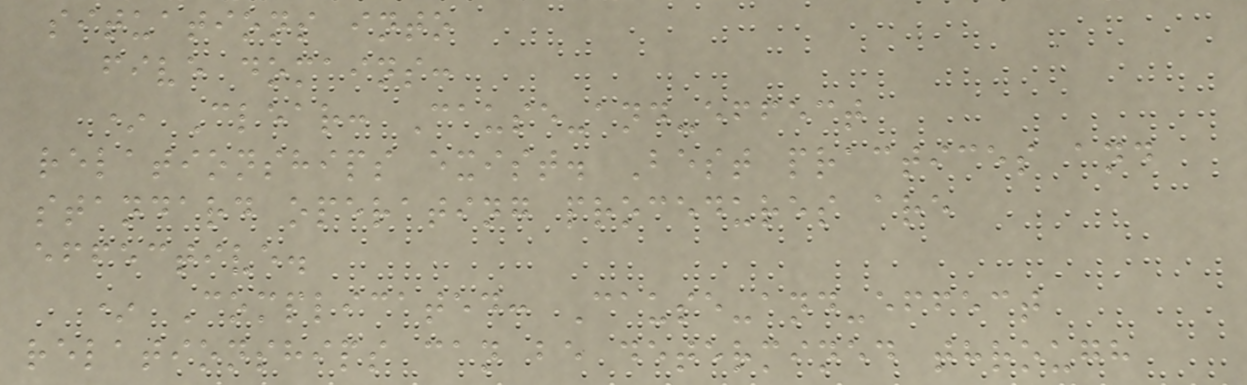situations into
five domains:
* Clear: Cause-and-effect
relationships exist. Best practices and
standard operating procedures are
effective.
* Complicated: Cause-and-effect
relationships can be determined through
